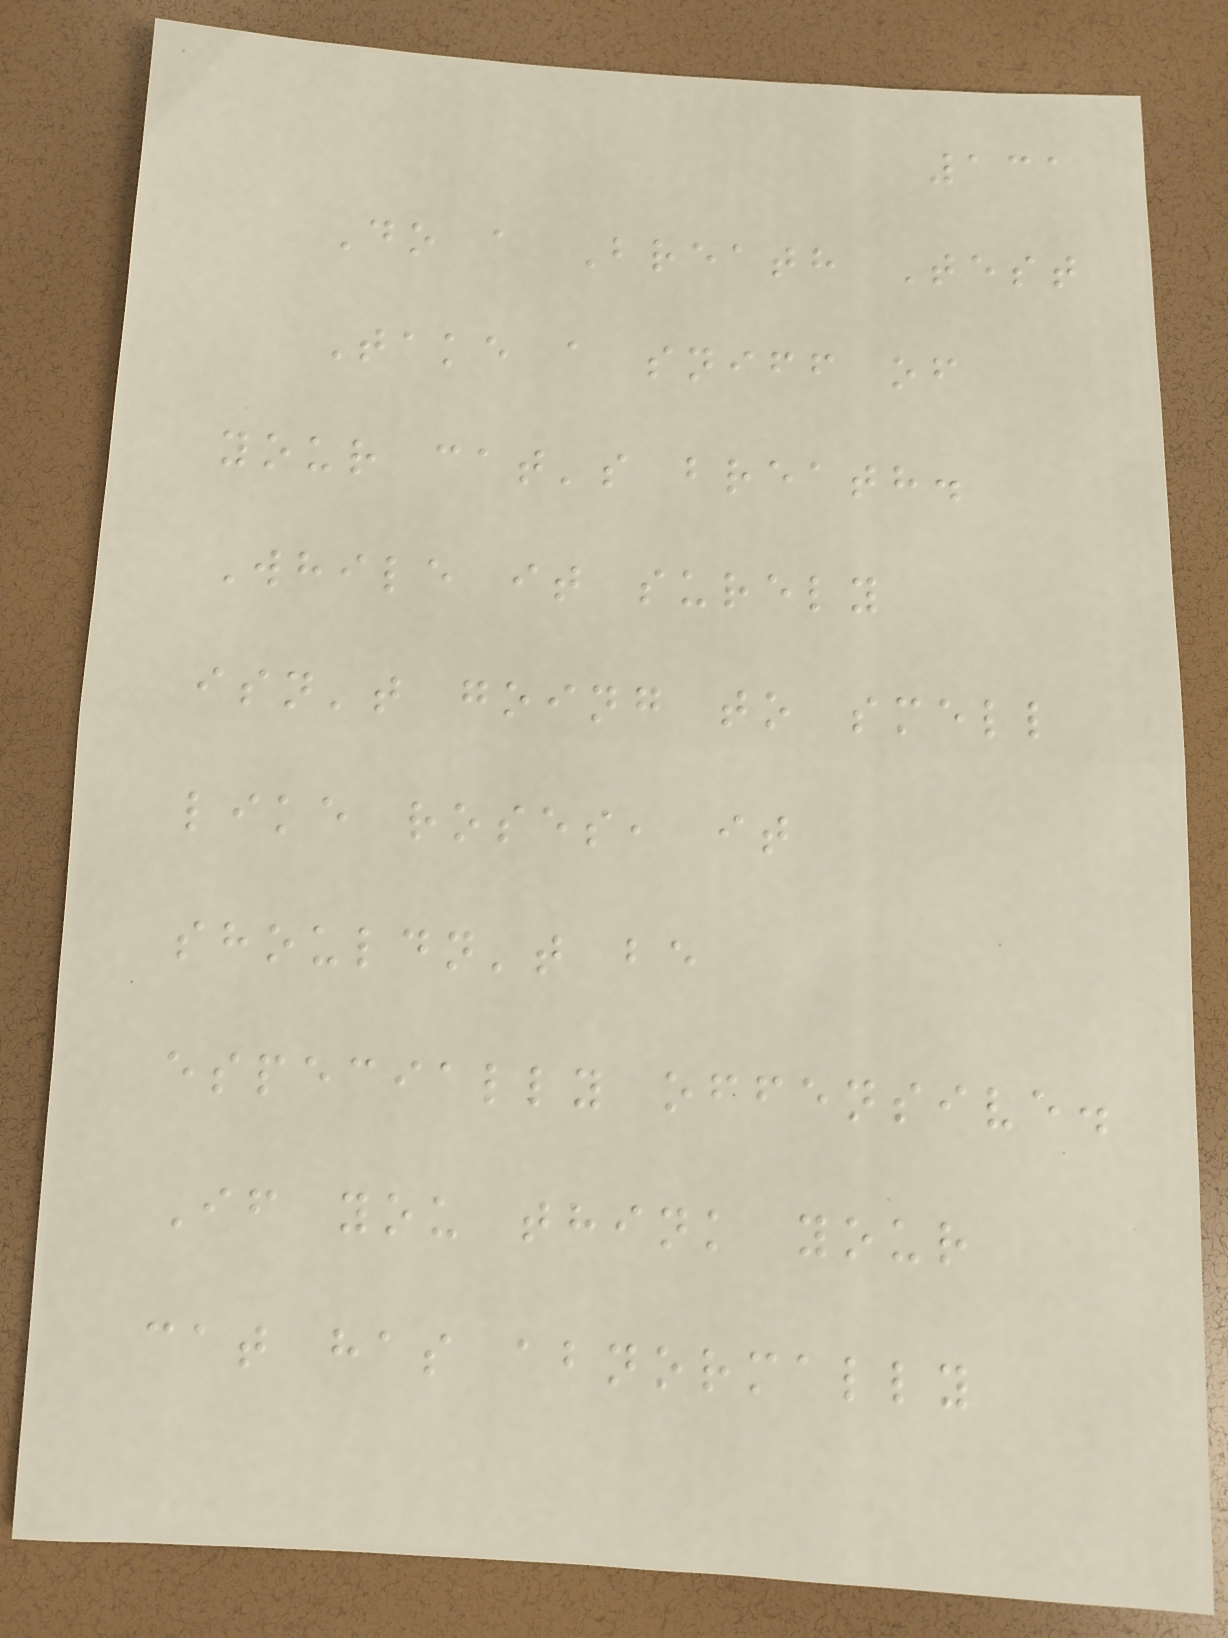131
Do a Breath Test
Take a sniff of
your cat's breath.
While it surely
isn't going to smell
like roses, it
shouldn't be
especially offensive.
If you think your
cat has abnormally
